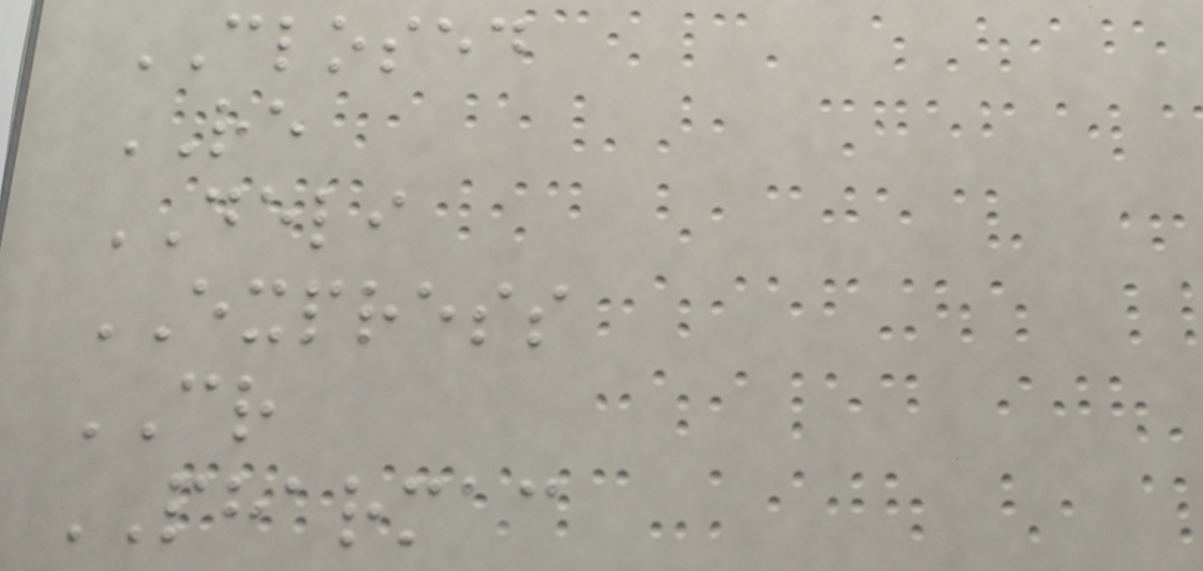CLOSED
RE
DELI
EXPRESS
CR
PHARMAC
